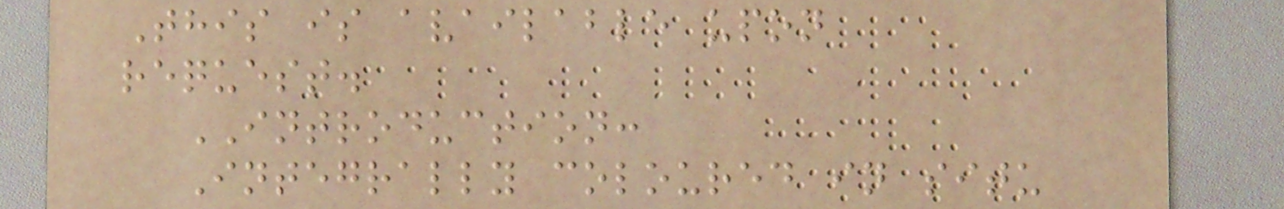This is available upon
request.
INTRODUCTION:
Integrally coloured in situ
